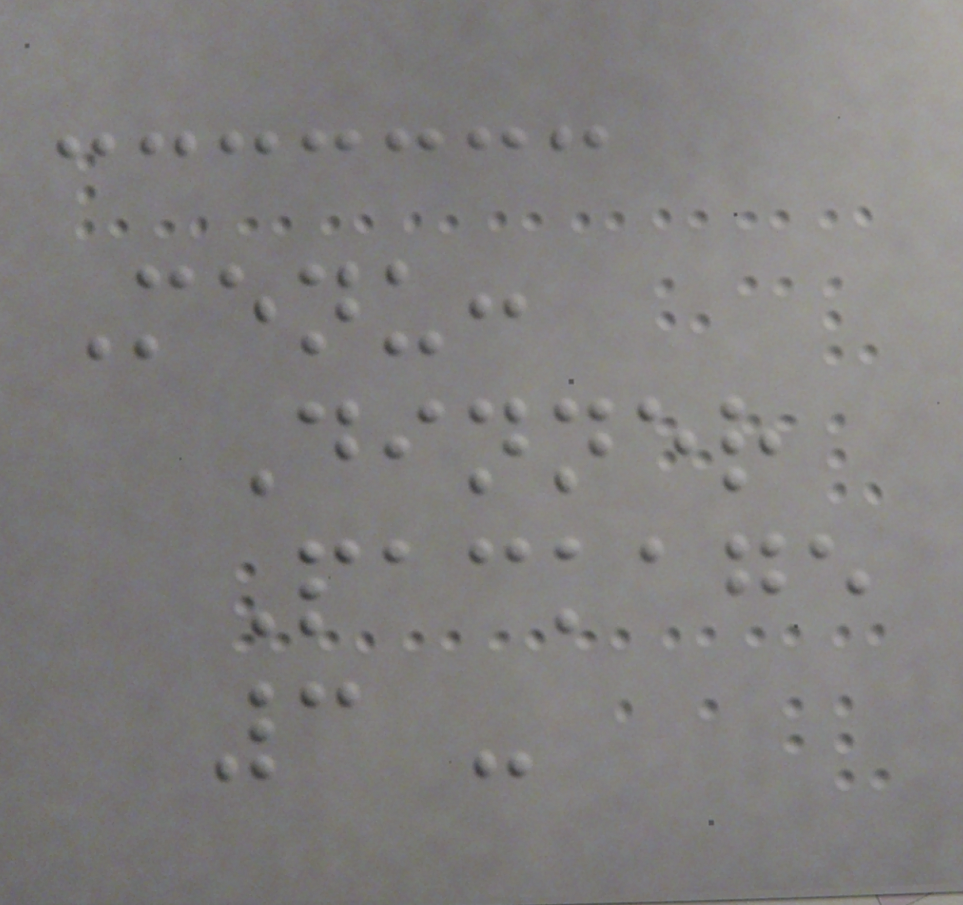Menu:
Dinner
Package
3 -
